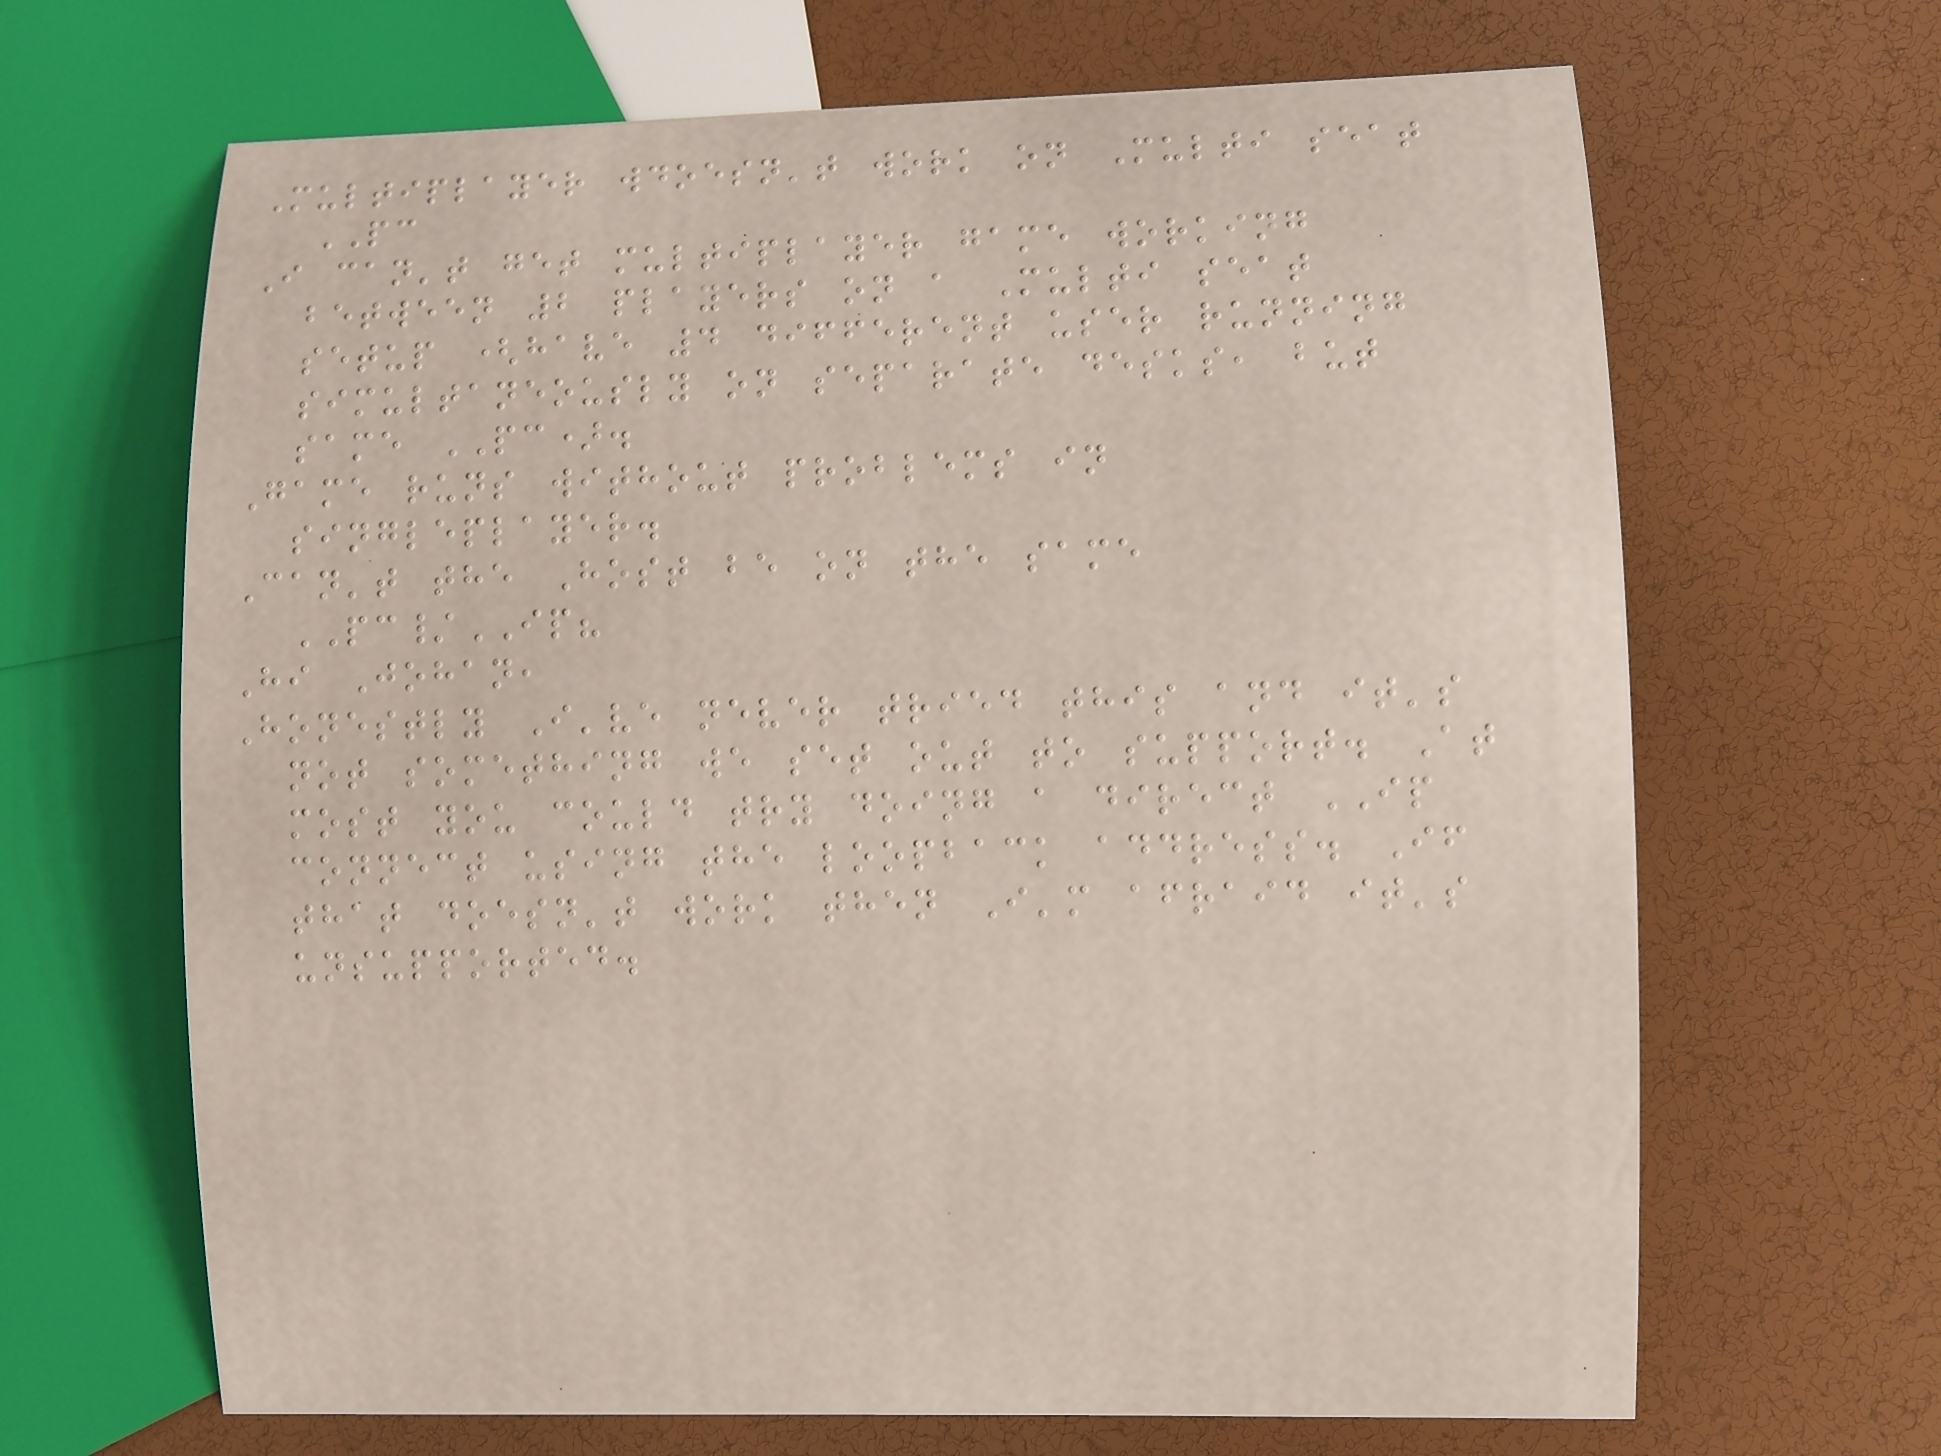Multiplayer wdoesn't work on Multi seat
PC
I can't get multiplayer game working
between 2 players on a Multi seat
setup (have 4 different user running
simultaneously on separate desks, but
same PC).
Game runs without problems in
singleplayer.
Can't the Host be on the same
PC/IP?
Hi Johan,
Honestly I've never tried this and it's
not something we set out to support. At
most you could try doing a direct IP
connect using the loopback address. If
that doesn't work then I'm afraid it's
unsupported.
